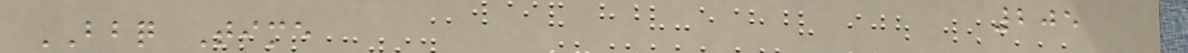205
BBQ Time
